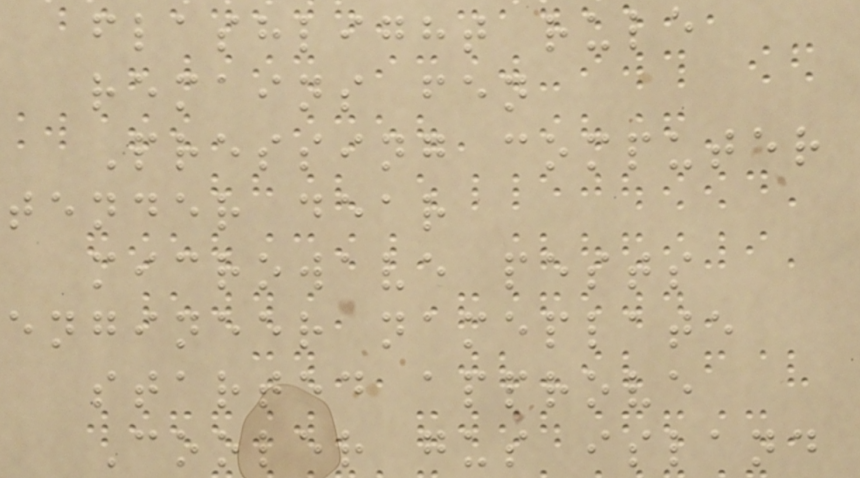flashlight rule
remains fen
Pressing computer
tender dear
microwave pests
engineer nameplate
started approve
Cooler gus island
